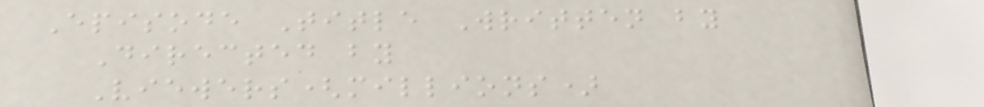Episode Title Written by
Directed by
Viewers(millions)
